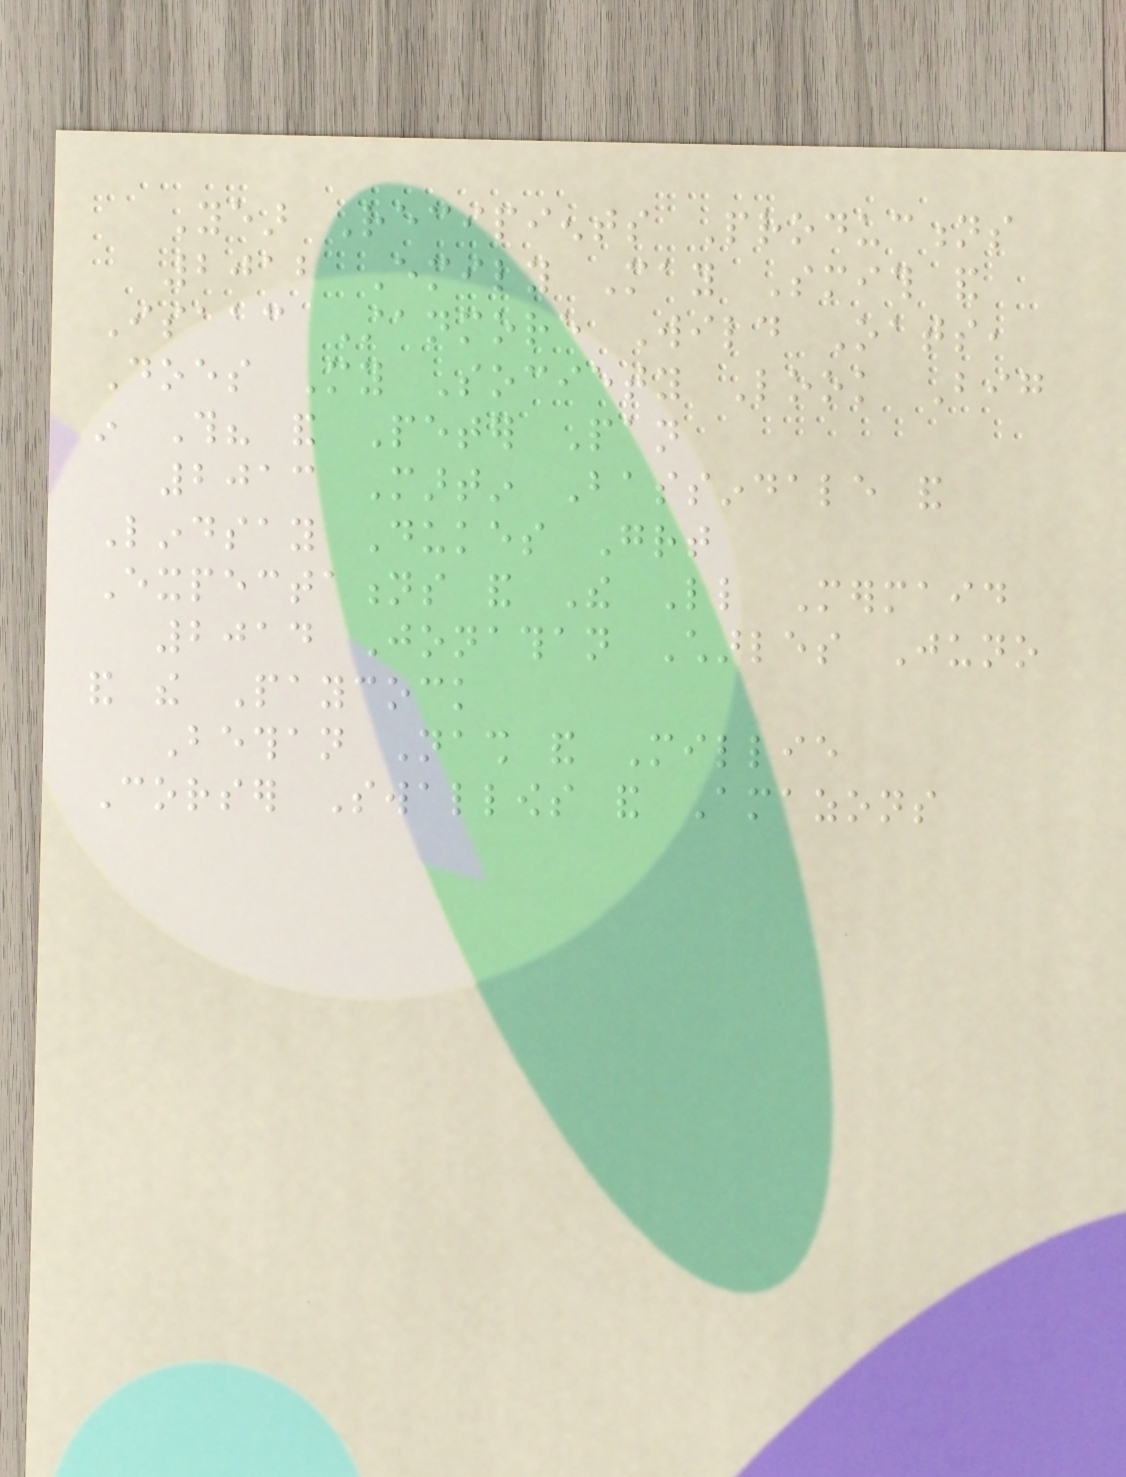Year Recipients Productions
2012 Emily May Smith and
Isaac Stanmore Wild Oats,
Does My Society Look Big
in This? and Peter Pan
2013 Martin Bassindale and
Lindsay Dukes Great
Expectations and The Little Mermaid
2014 Jonathan Charles Juno
and the Paycock
Bethan Nash and Millie
Corser Swallows and Amazons
